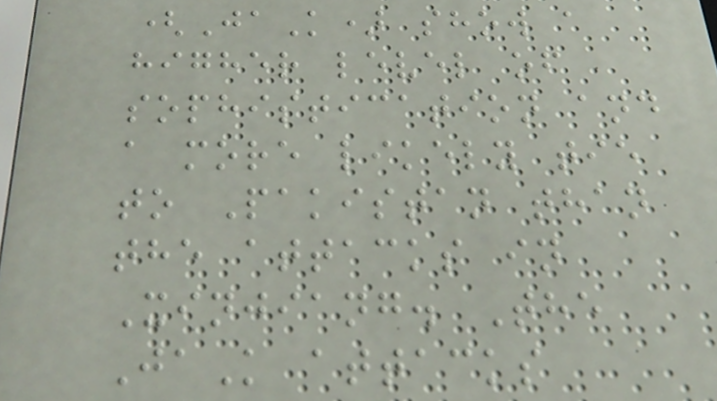(JaK) show a
higher level of
sophistication and
a more likely tie
to Pakistan than
the attacks in
Xinjiang. The
JaK attacks
